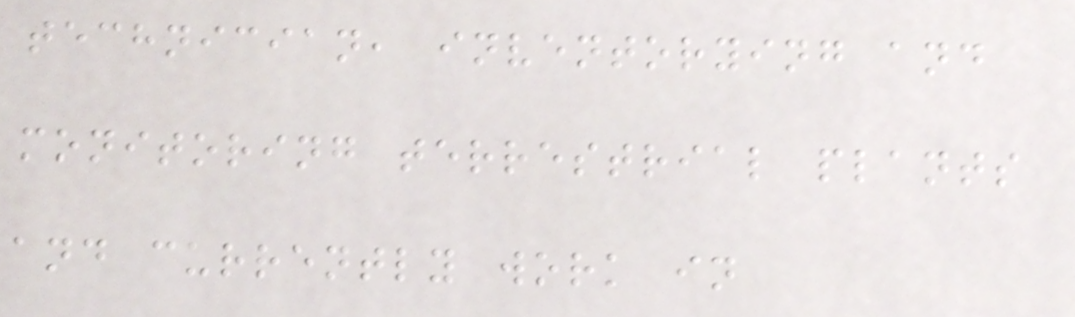technician, inventorying and
monitoring terrestrial plants
and currently work in
